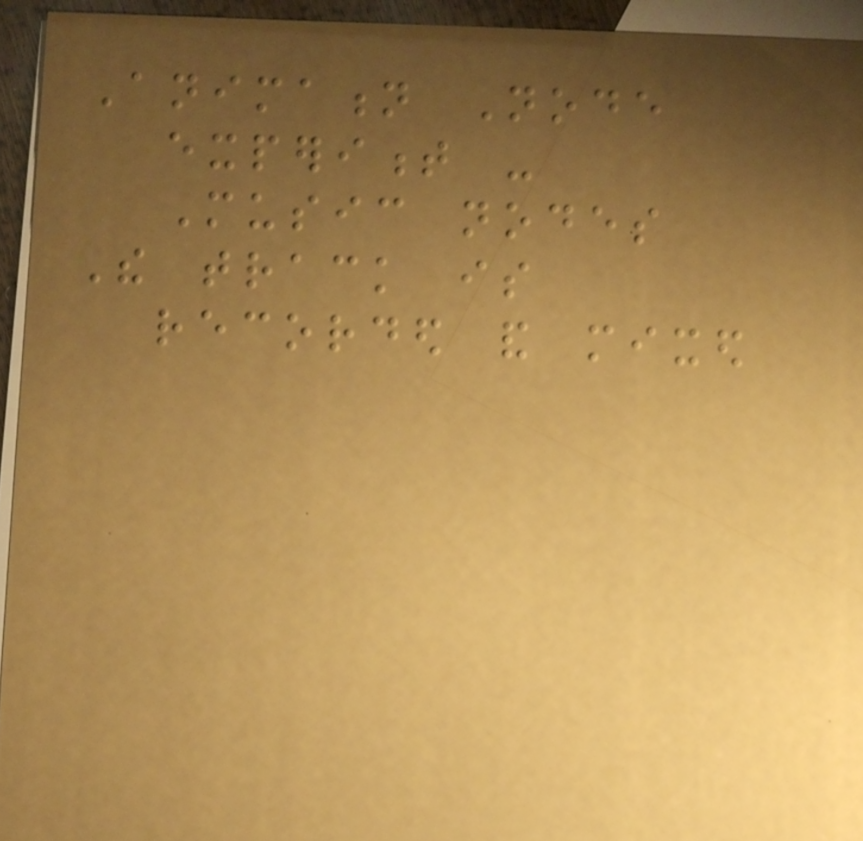Animation Node
experiment -
Music nodes
The track is
recorded and mixed
